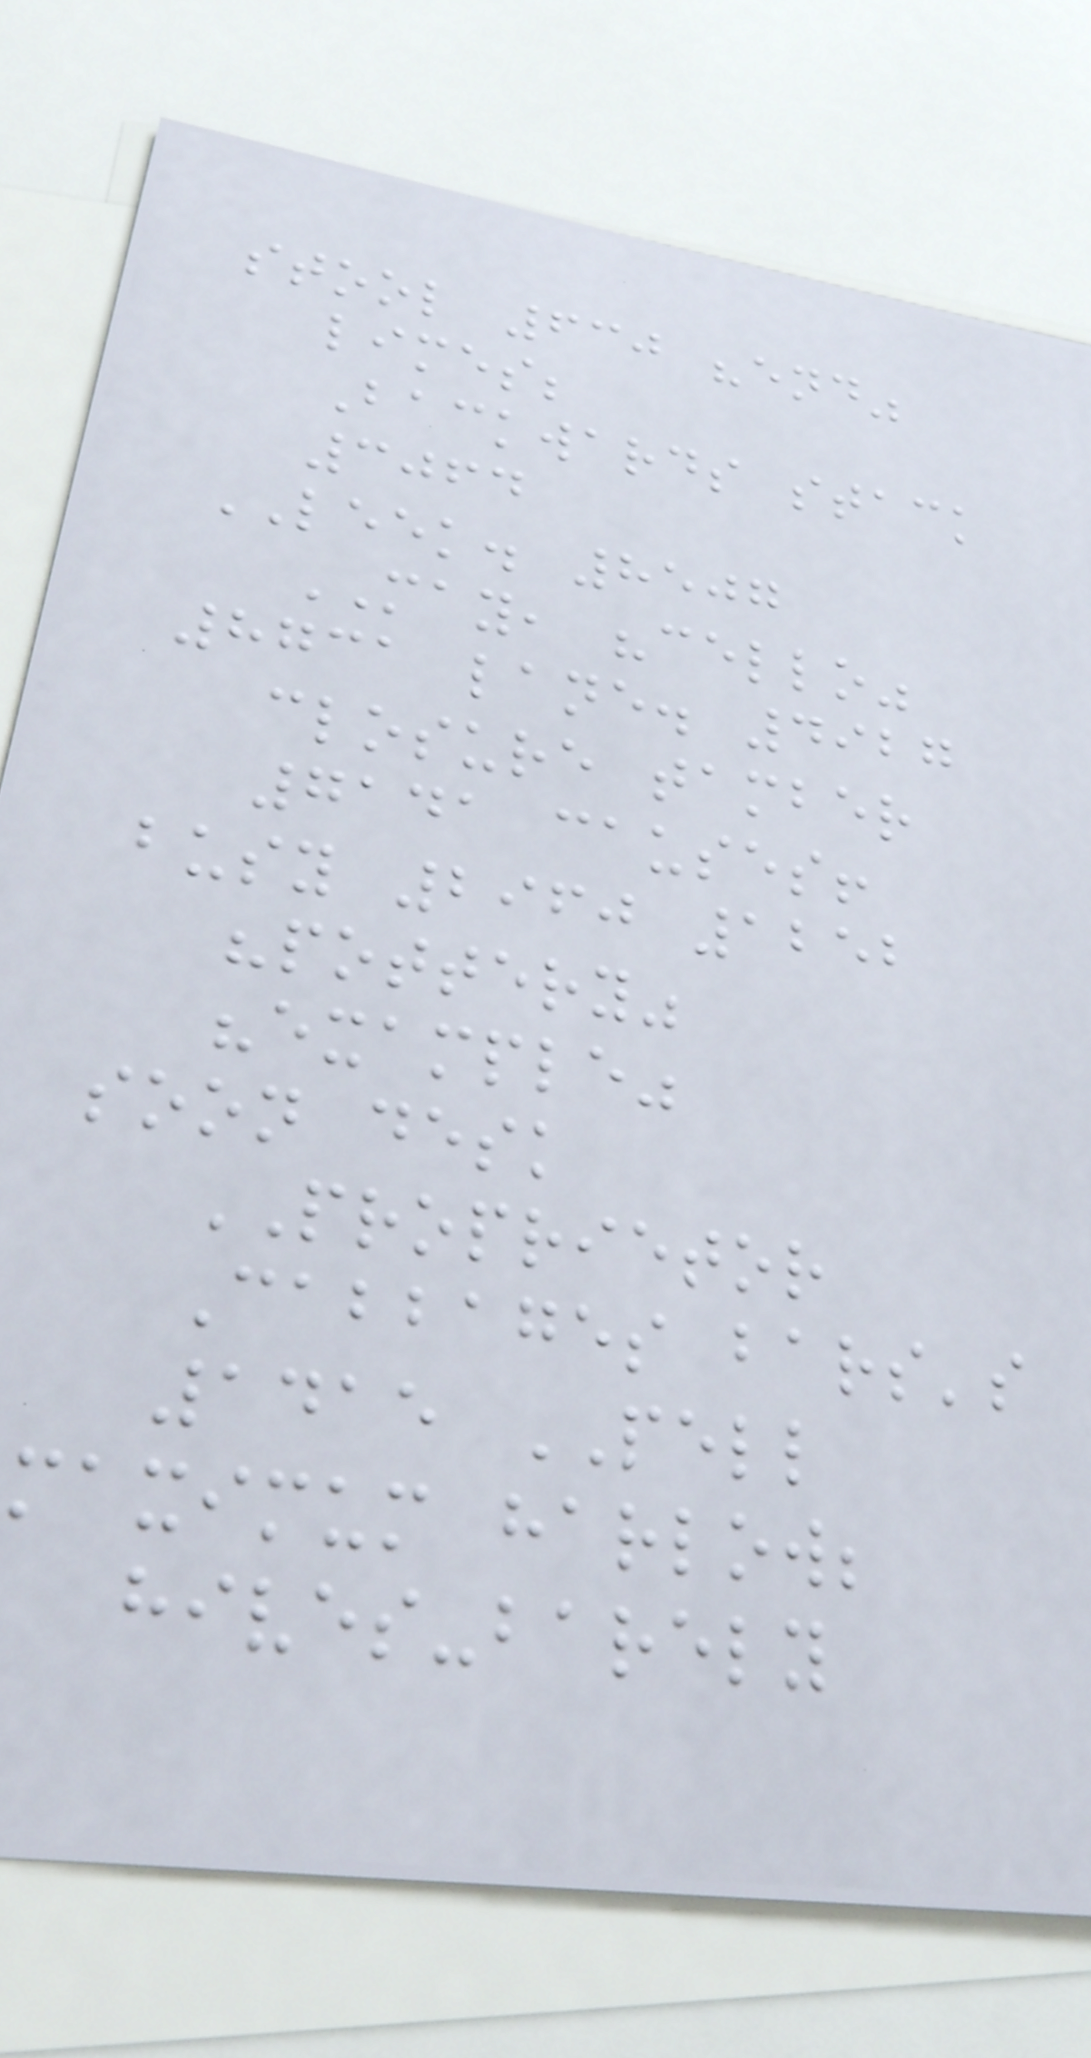stool 630 "end"
limes;
Backwards stack
3064
LEEK. 8507
MAY, "cello"
8731 lane. 4927
closure tamber
7141 causes!
busy 2960 1252
"pottery"
"example"
soon desk
PROPRIETOR
Cabbages bars's
1415 PELL
maximum harlow;
hives-barely
